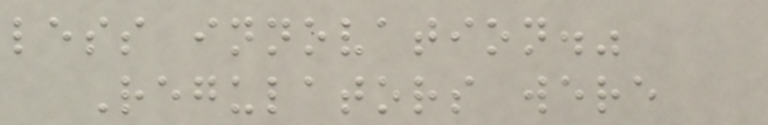less innovation."
Regulators were
